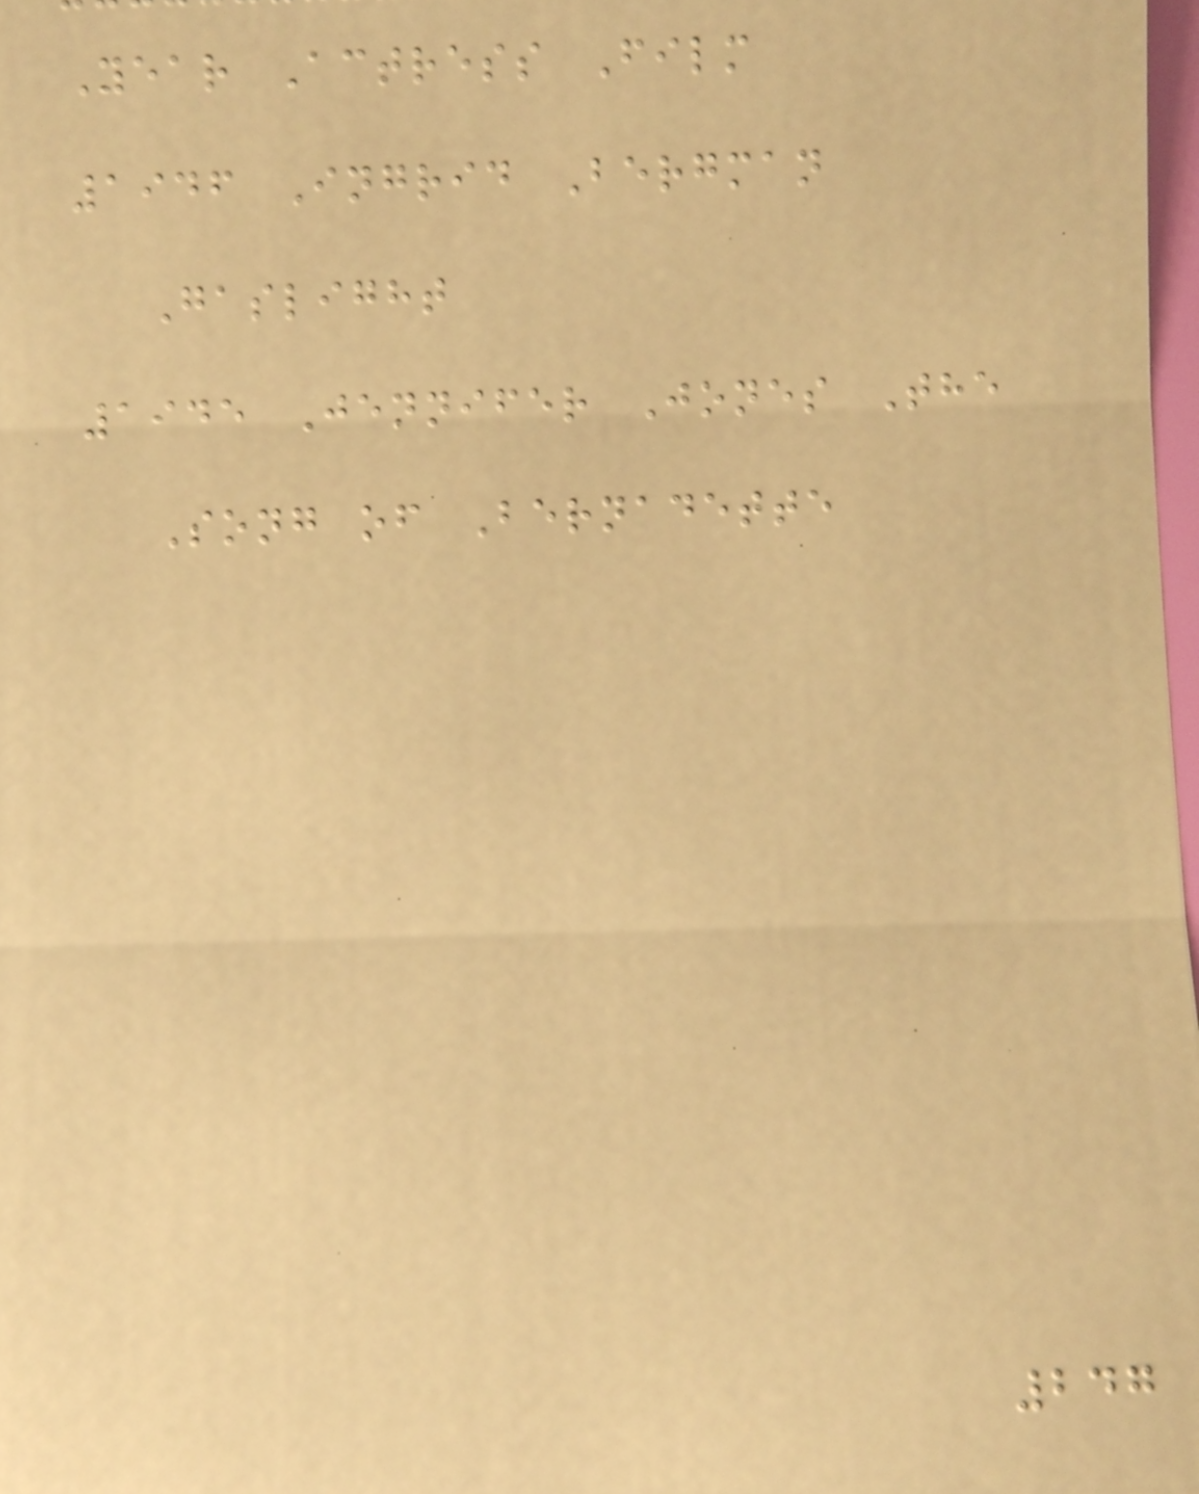Year Actress Film
1946 Ingrid Bergman
Gaslight
1945 Jennifer Jones The
Song of Bernadette
247
